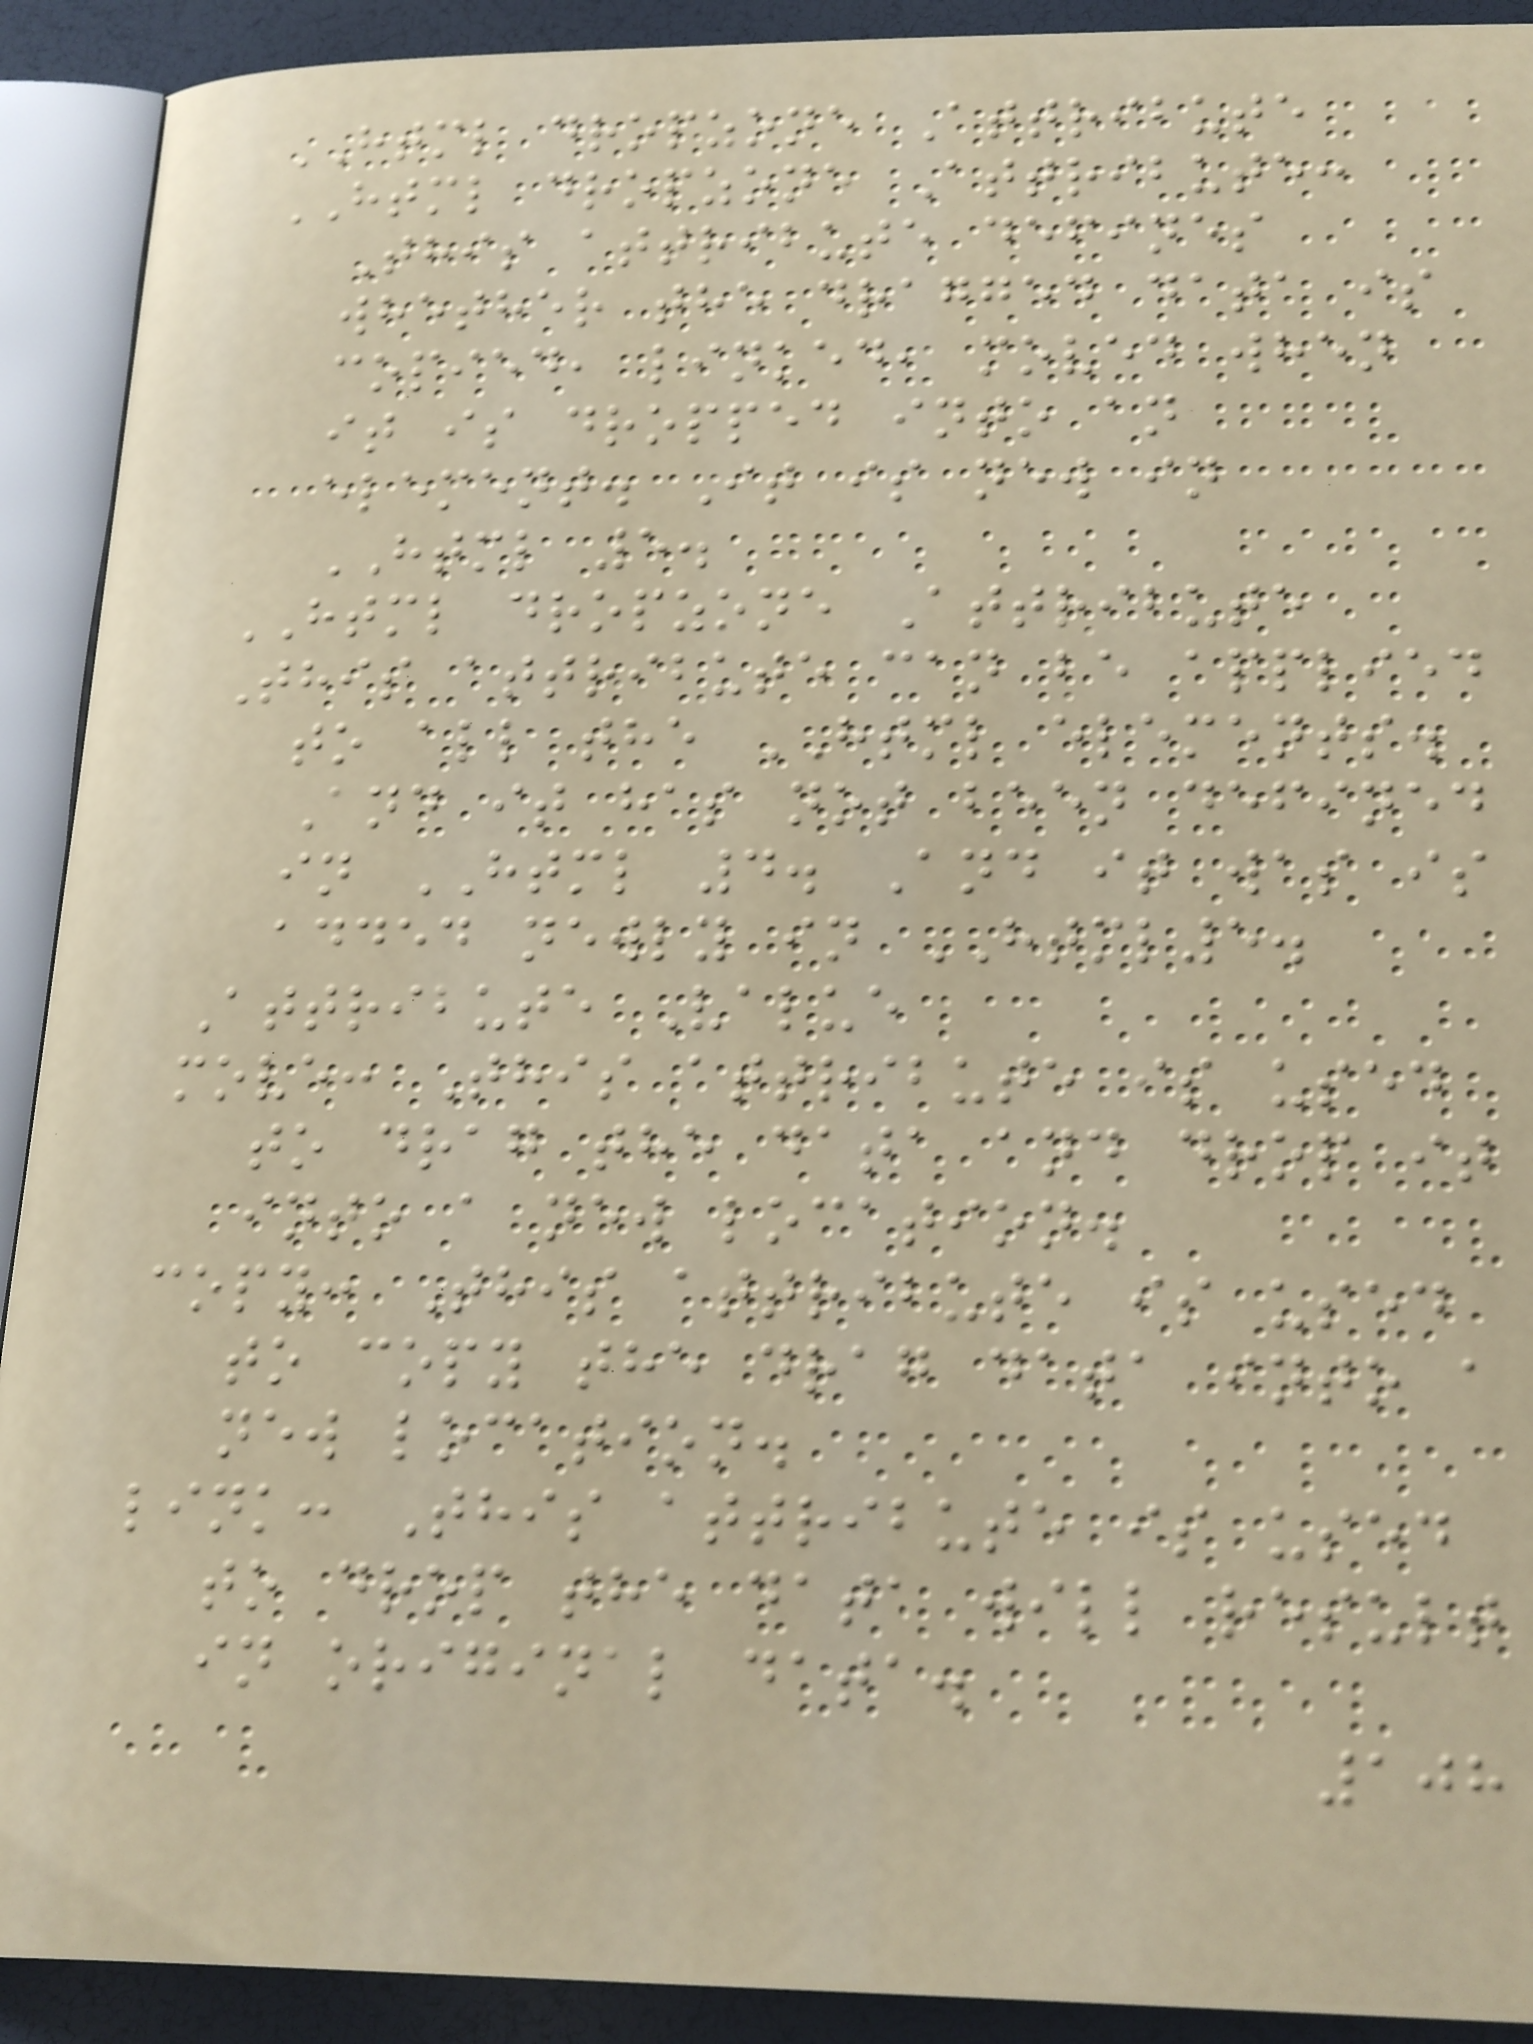HTML dropzone Attribute
HTML dropzone Attribute:
This attribute defines
whether the dragged data is
copied, linked, moved when
it is dropped into an
element. It is new in
HTML 5.
HTML dropzone Attribute
This attribute can be applied
to all the HTML elements.
And it has not been defined
in HTML 4. And it was is
added newly in HTML5.
Attribute Value
move: This attribute is used
to drag the data and drop it
into a new location.
copy: This attribute is used
to copy the drag data into a
new location.
link: This attribute is used
to drop the data will result
in original data.
108
